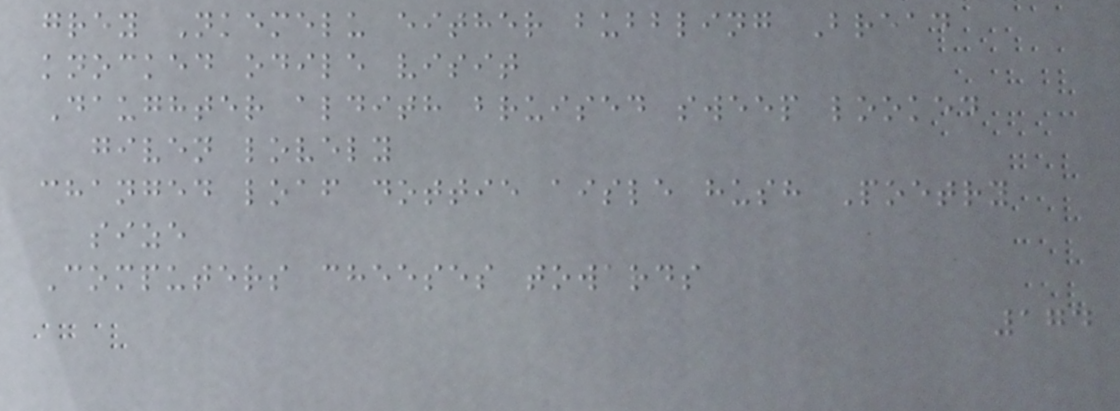grey Nkemelu either bubbling Bread
knocked odile visit
Daughter aldith bruised sweep looked
given lovely
changed loaf dottie aisle hush Poetry
size
Computers cheeses towards
174
